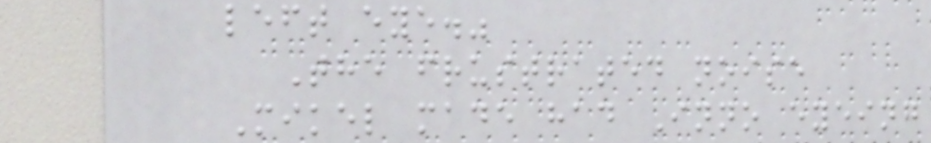left eye."
The frustrated noise
Mikel made had Inno eyeing
